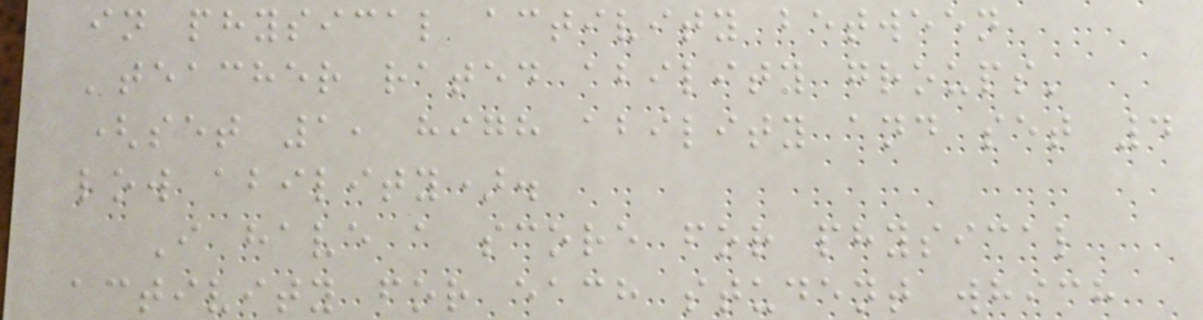in physical activity between
'teacher rated ability groups'
(set 1, high ability and set 4
low ability).
I have a score for physical
activity for each student which
